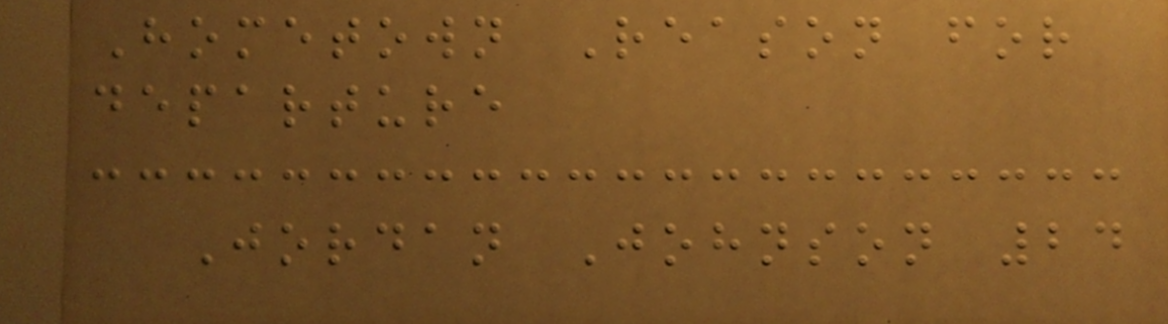Hometown Reason for
departure
Jordan Johnson 24
